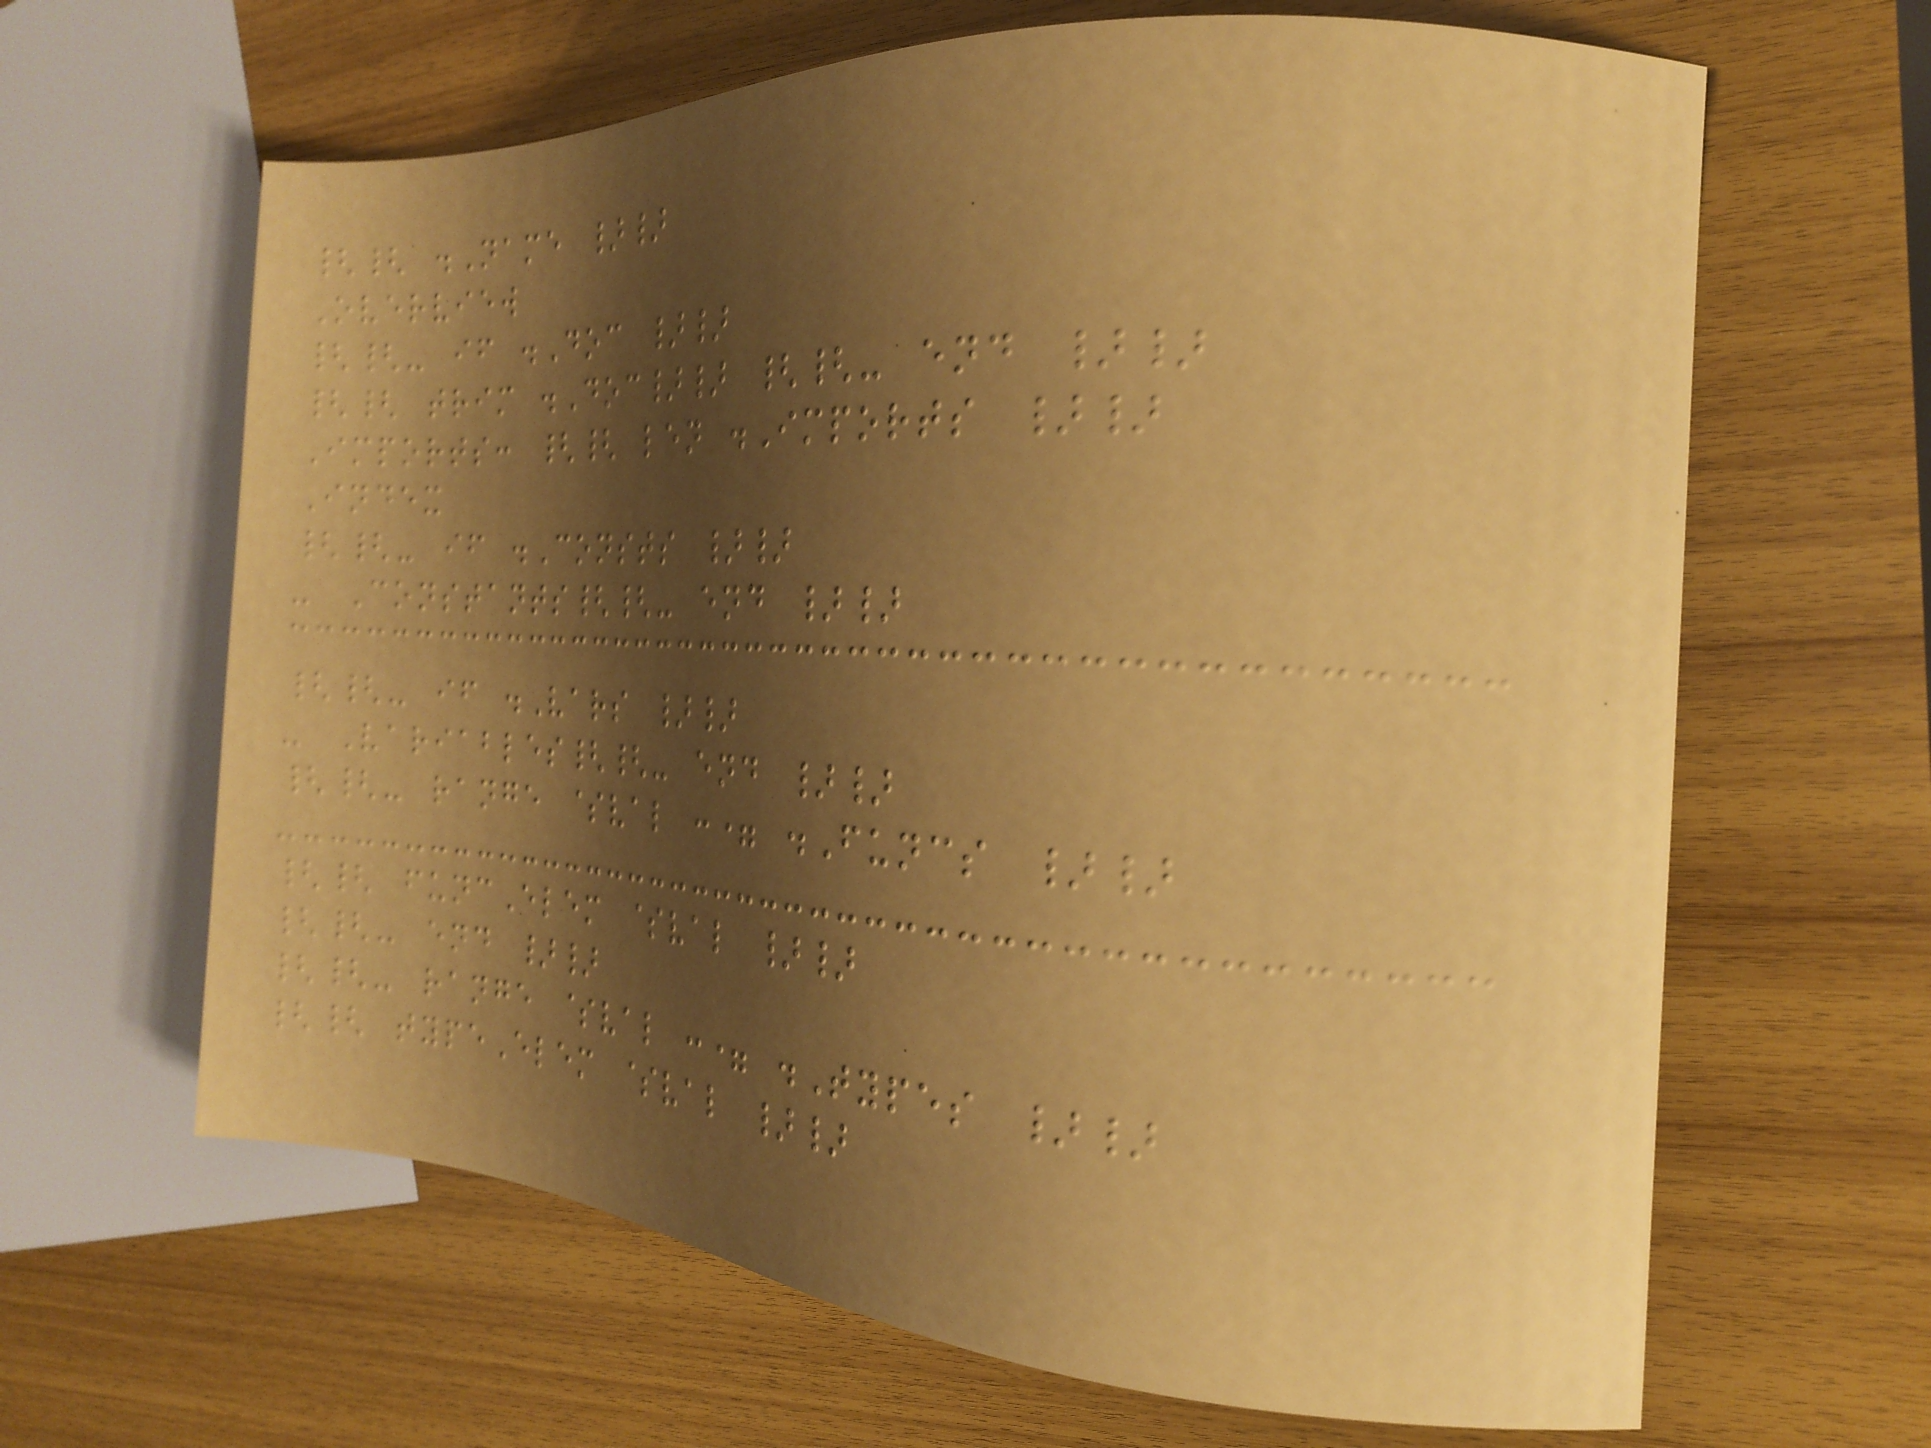{{ .Name }}
Overview
{{- if .Doc }}
{{ trim .Doc}} {{- end }}
Imports: {{ len .Imports }}
Index
{{- if .Consts }}
- Constants{{- end }}
{{- if .Vars }}
- Variables{{- end }}
{{- range $val := .Funcs }}
{{ funcElem $val }}
{{- end }}
{{- range $val := .Types }}
{{ typeElem $val }}
